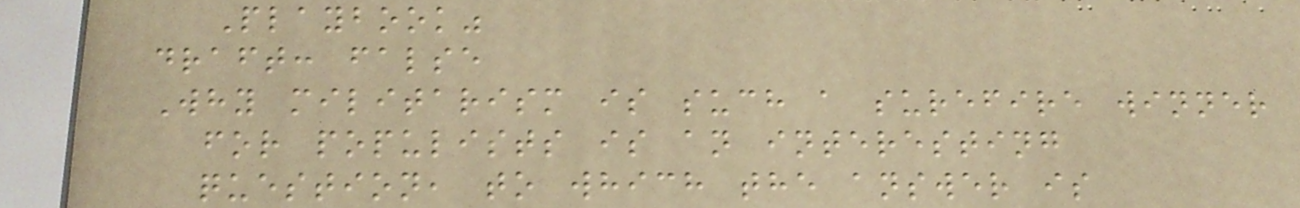Playbook"
draft: false
Why militarism is such a surefire winner
for populists is an interesting
question, to which the answer is
